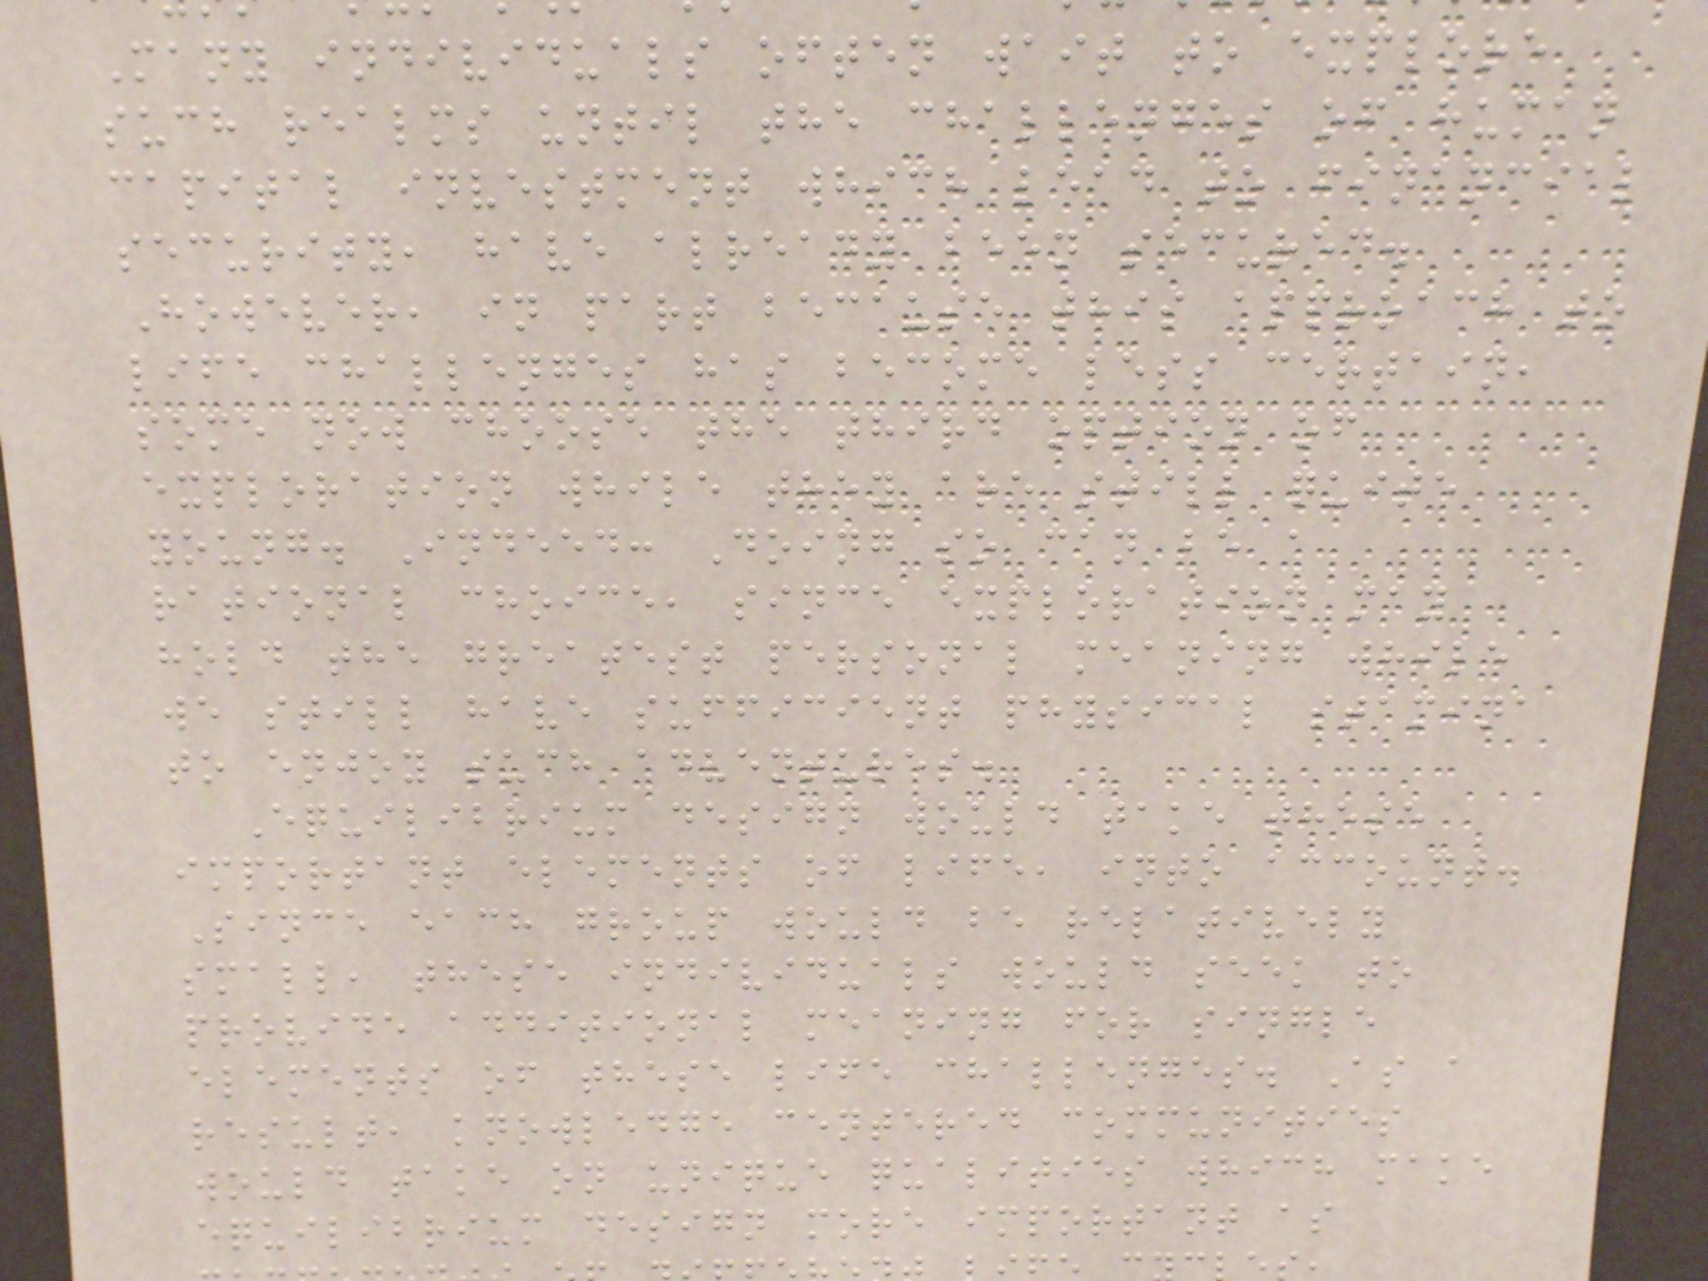Many individuals often wait to explore
such realms until the challenges of human
capital investment which lead to financial
security, have already been secured.
However, in part because this approach to
life challenges has become less certain,
some now choose the third option of
exploration while they are still quite
young. Indeed: Doing so can be a
rational choice, since exploration may
hold the greatest personal meaning while
we still have sufficient physical stamina
to enjoy such adventures.
Equilibrium design would take these
important elements of life, into account.
Since each group would be relatively
small, these individuals would seek to
provide additional meaning for single
elements of these life challenges. As a
result, knowledge centered communities
would take on unique qualities which make
equilibrium design more important as
